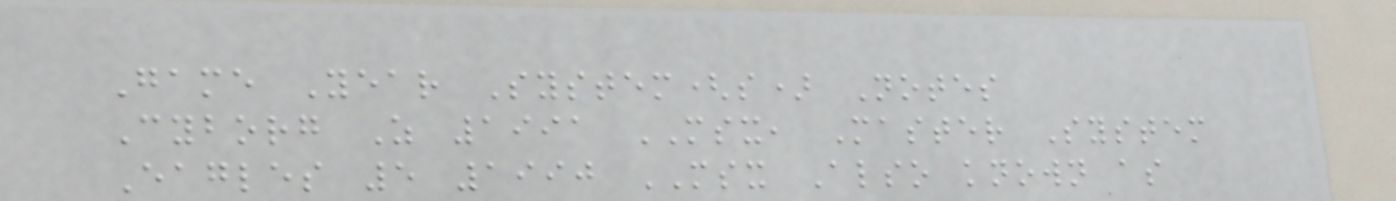Game Year System(s) Notes
Cyborg Z 1991 MSX, Master System
Eagles 5 1990 MSX Also known as
